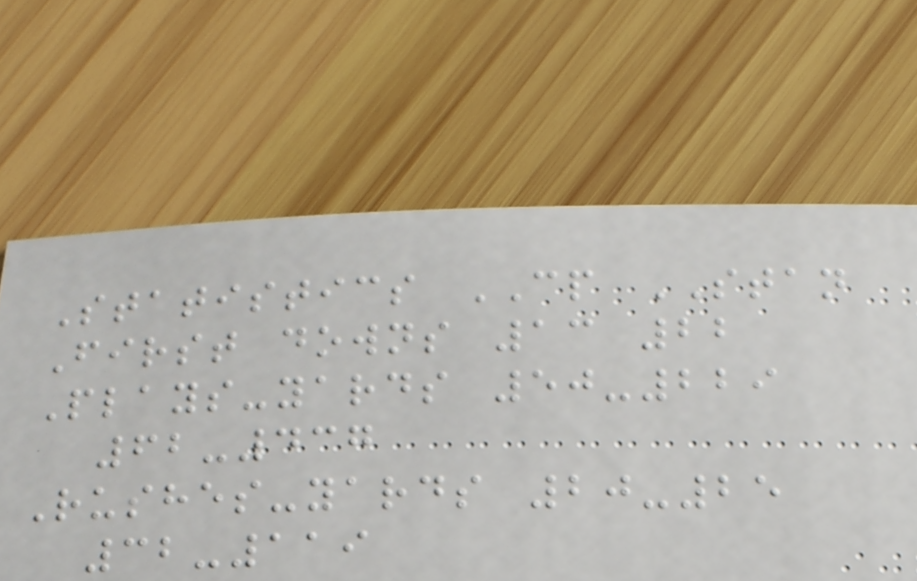Statistics CP STAN
First downs 13 22
Plays-yards 50-229
62-437
Rushes-yards 20-25
32-119
